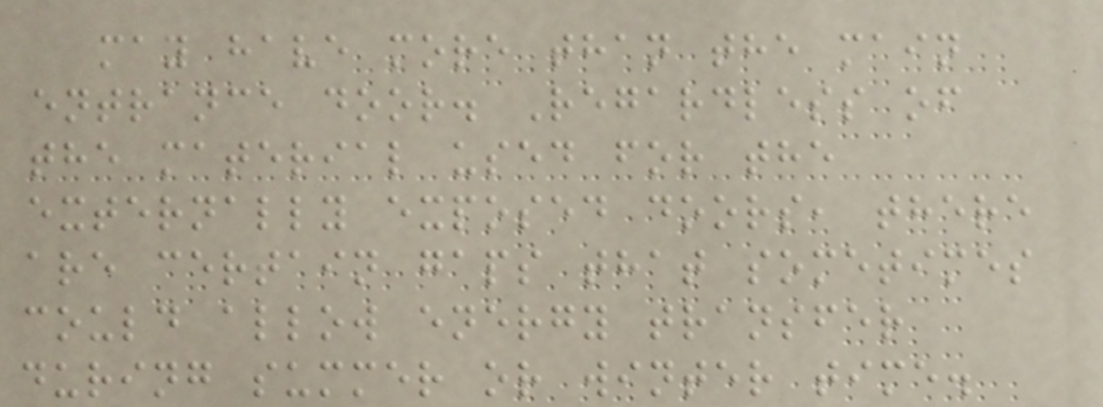may have more than the main
entrance door. Regardless of
the material used for the
externally exposed doors, there
are certain gaps that sometimes
could allow energy transfer
during summer or winter time.
